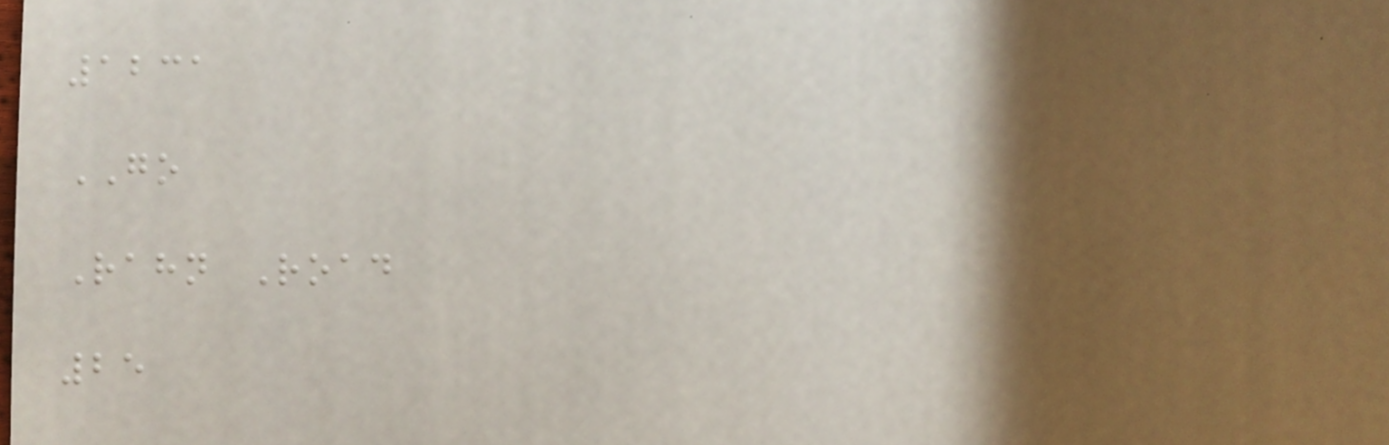1231
GO
Rahn Road
25
